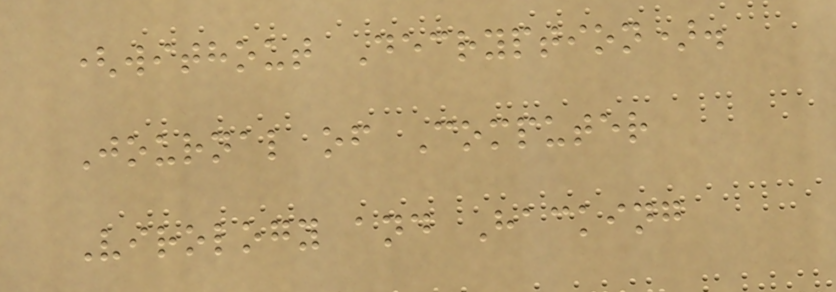(without Decryption).
Journal of Computer
Virology and Hacking
